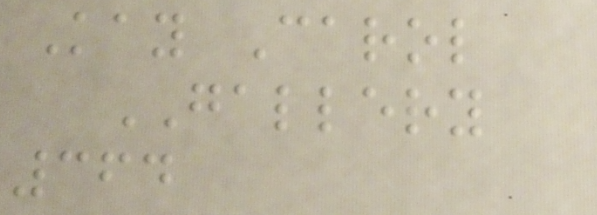Kay Carol
GALLERY
364
